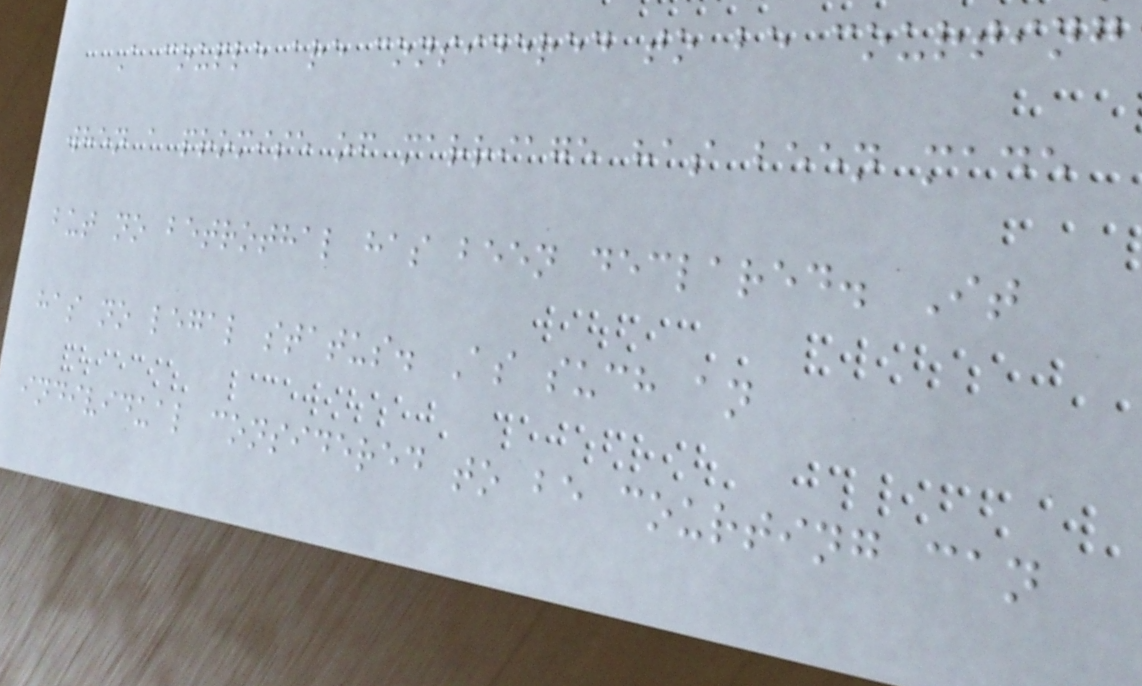A couple are considered to be courting
when a promise of marriage has been made
but no betrothal has been declared. It
has no legal status. As such an
individual considered to be courting can
